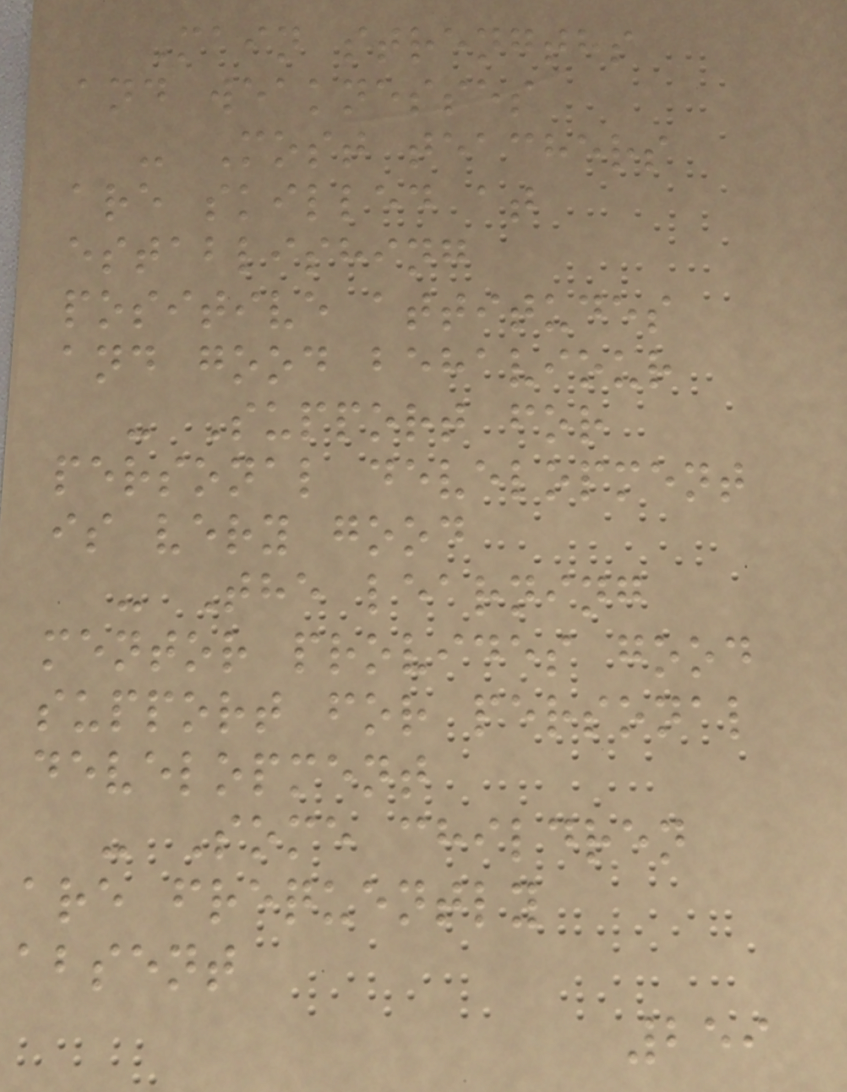Main strengths
and weaknesses
- Most teachers
are skilled at
establishing
positive attitudes
and good behaviour
- Support for
personal development
is very good
- The learning
mentor provides good
support for personal
development
- Some children
are frequently
absent
259
